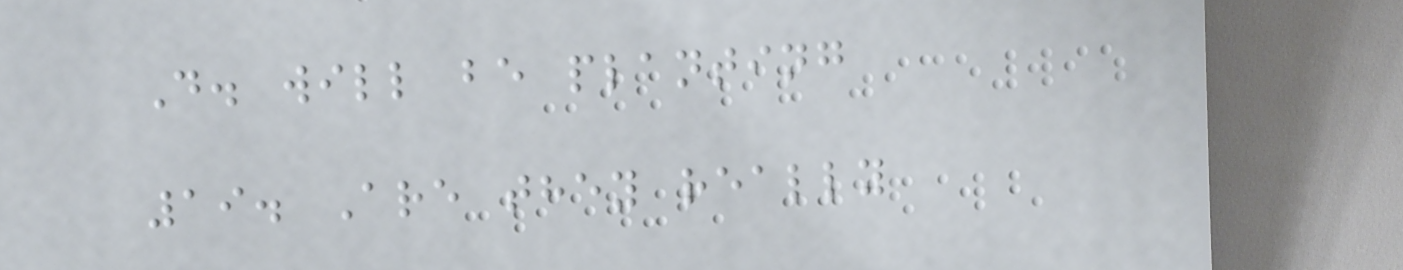D. will be planting
19. Are they really
